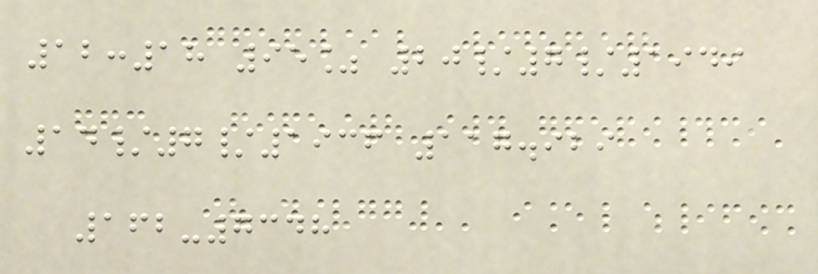12:18 95% 20/7/1949
14/7/1936 117.929
162-7348
